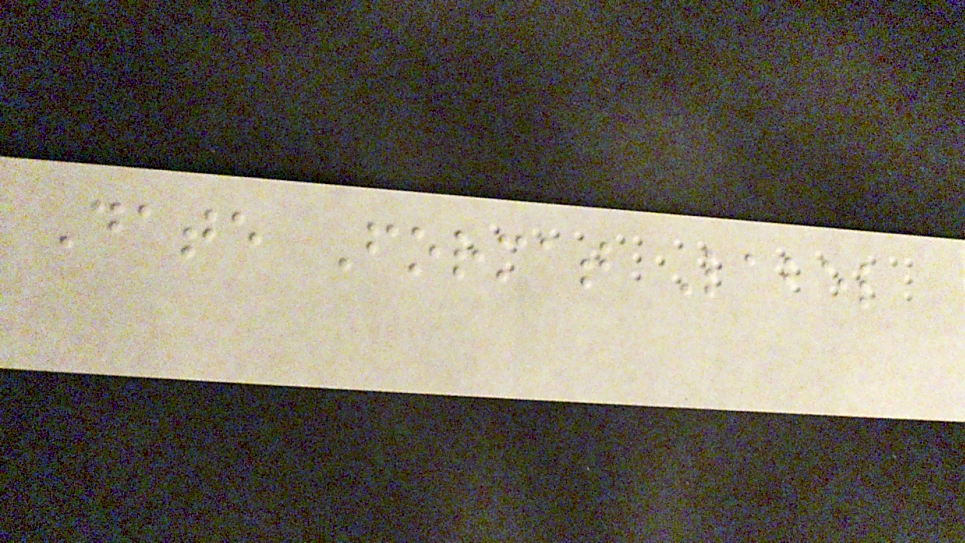Date Format Label
